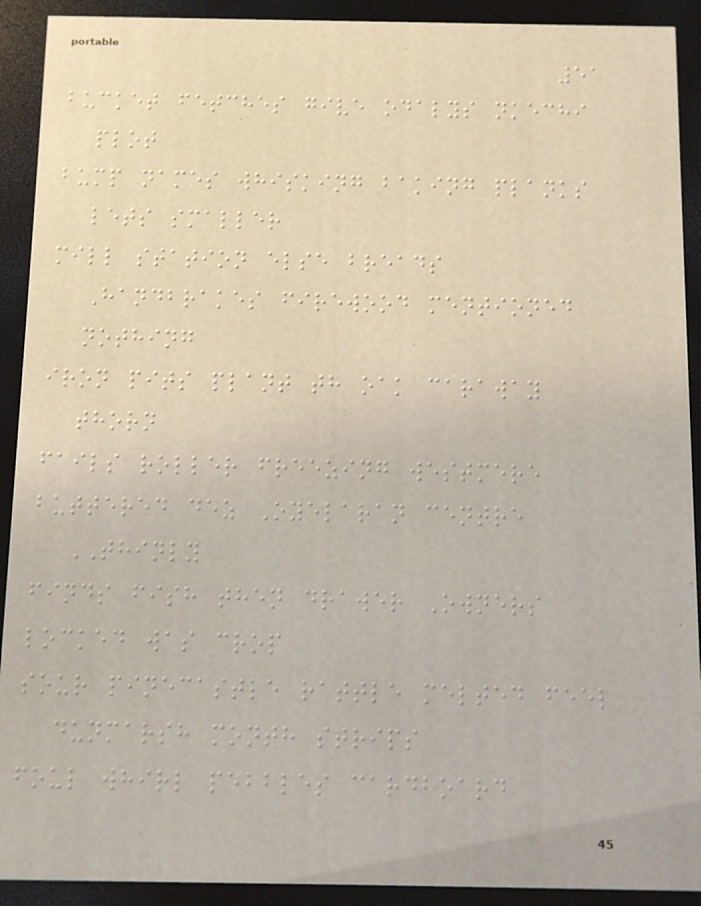51
bucket fetches give odalys nkechi
plot
bump names whisking baking planks
lets smaller
mill station else breads
Handbrakes firewood mentioned
nothing
iron pits plant th oak caraway
thorn
fails roller freezing westmere
buttered dez Oyelaran centre
THINLY
finds fish then drawer Owners
locked was crop
sour pinecastle rattle melted feel
dunmarsh month strips
foul whirl pebbles cardboard
